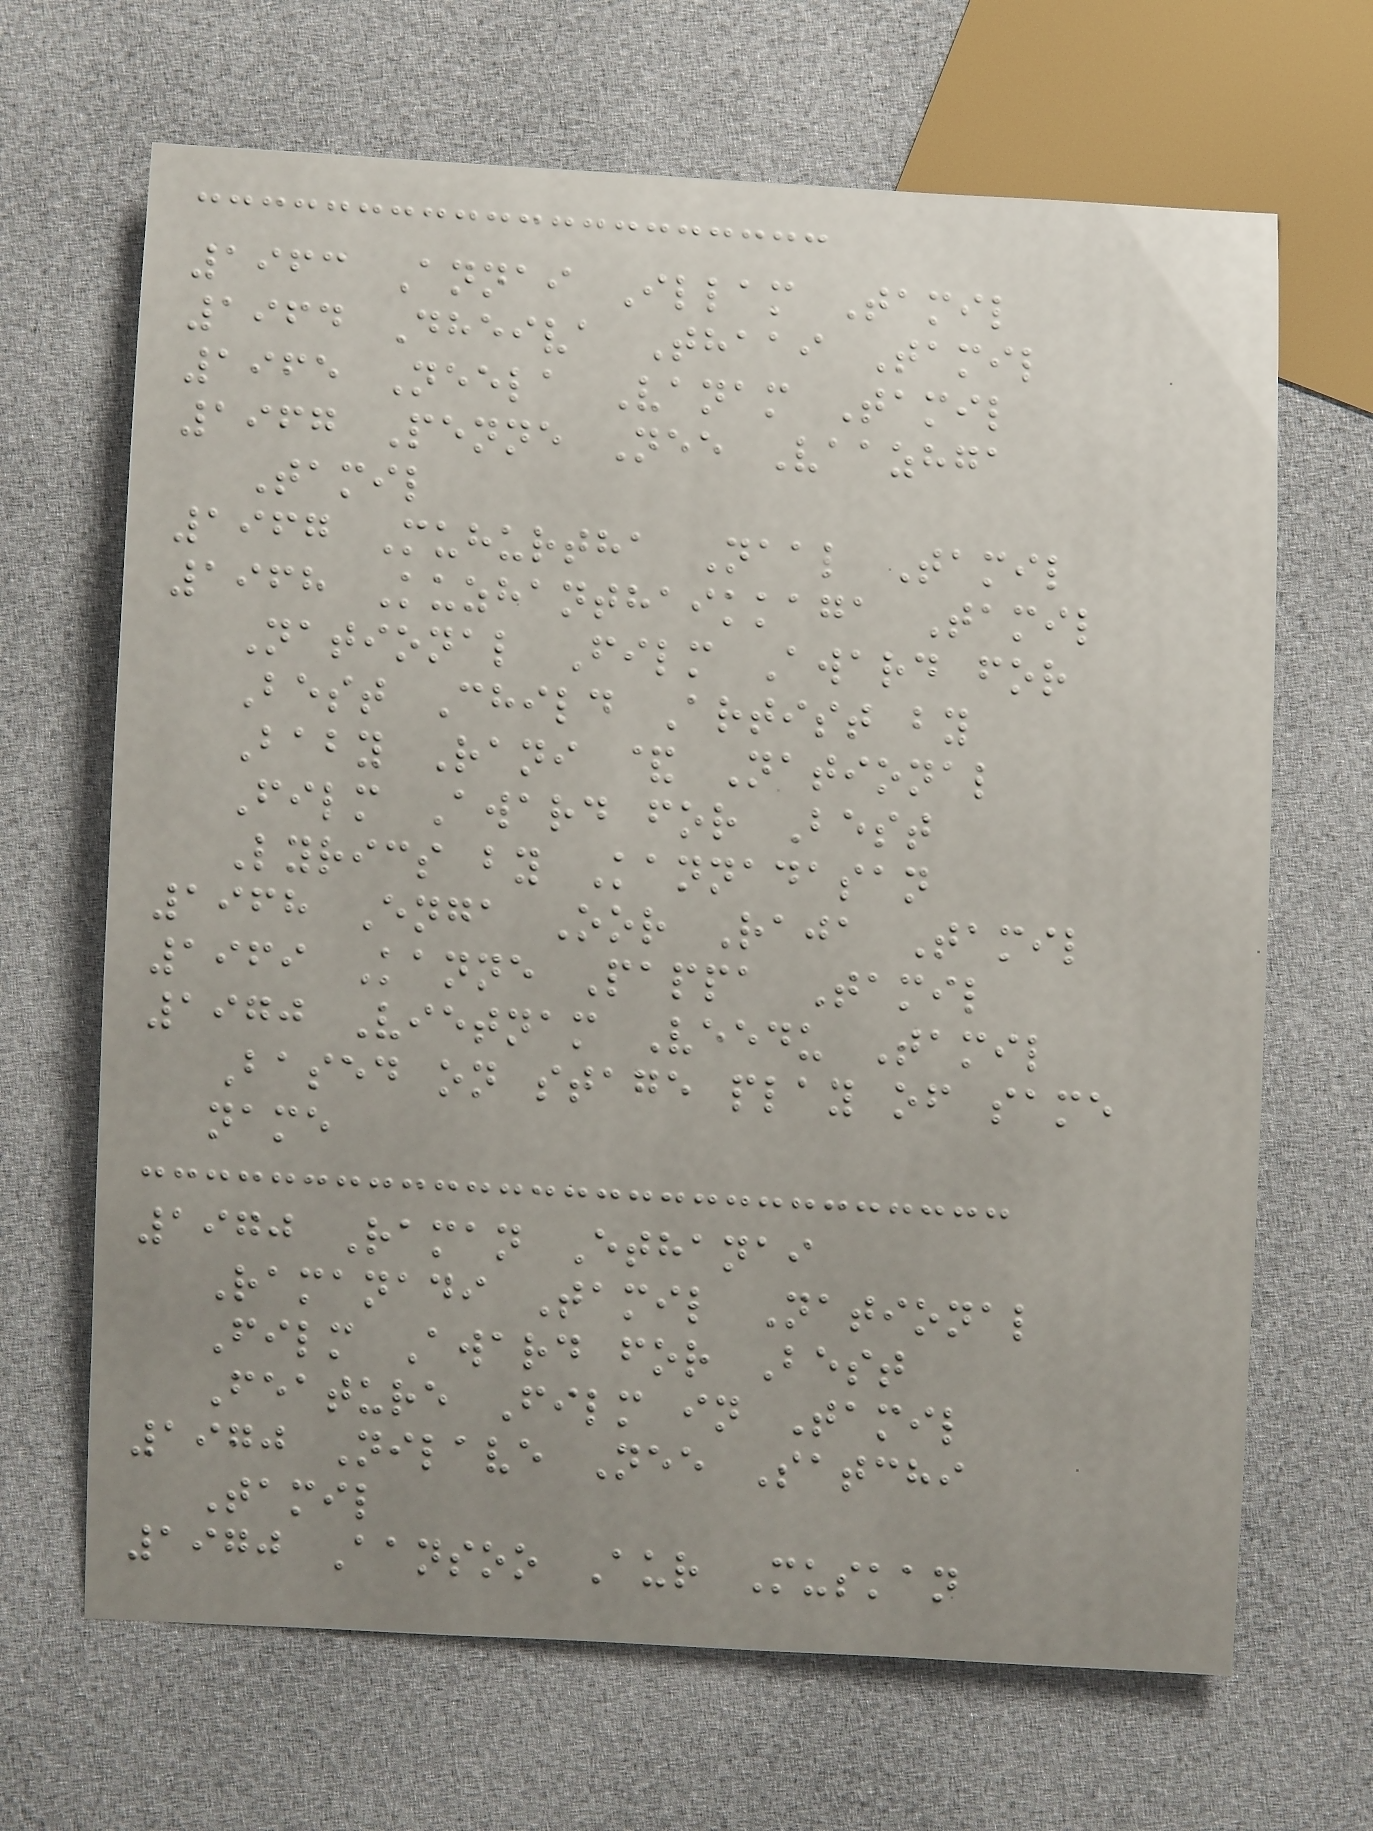1963 Annai Illam Tamil
1964 Dheiva Thaai Tamil
1965 Neela Vanam Tamil
1967 Penne Nee Vaazhga
Tamil
1967 Muhurtha Naal Tamil
1968 Kuzhanthaikkaga Tamil
National Film Award for
Best Child Artist by
Baby Rani & National
Film Award for Best
Lyrics by Kannadasan
1968 Enga Oor Raja Tamil
1969 Kanne Pappa Tamil
1970 Vietnam Veedu Tamil
Based on stage play of same
name
1970 Raman Ethanai
Ramanadi Tamil National
Film Award for Best
Feature Film in Tamil
1970 Nilave Nee Satchi
Tamil
1970 Aansoo Aur Muskan
